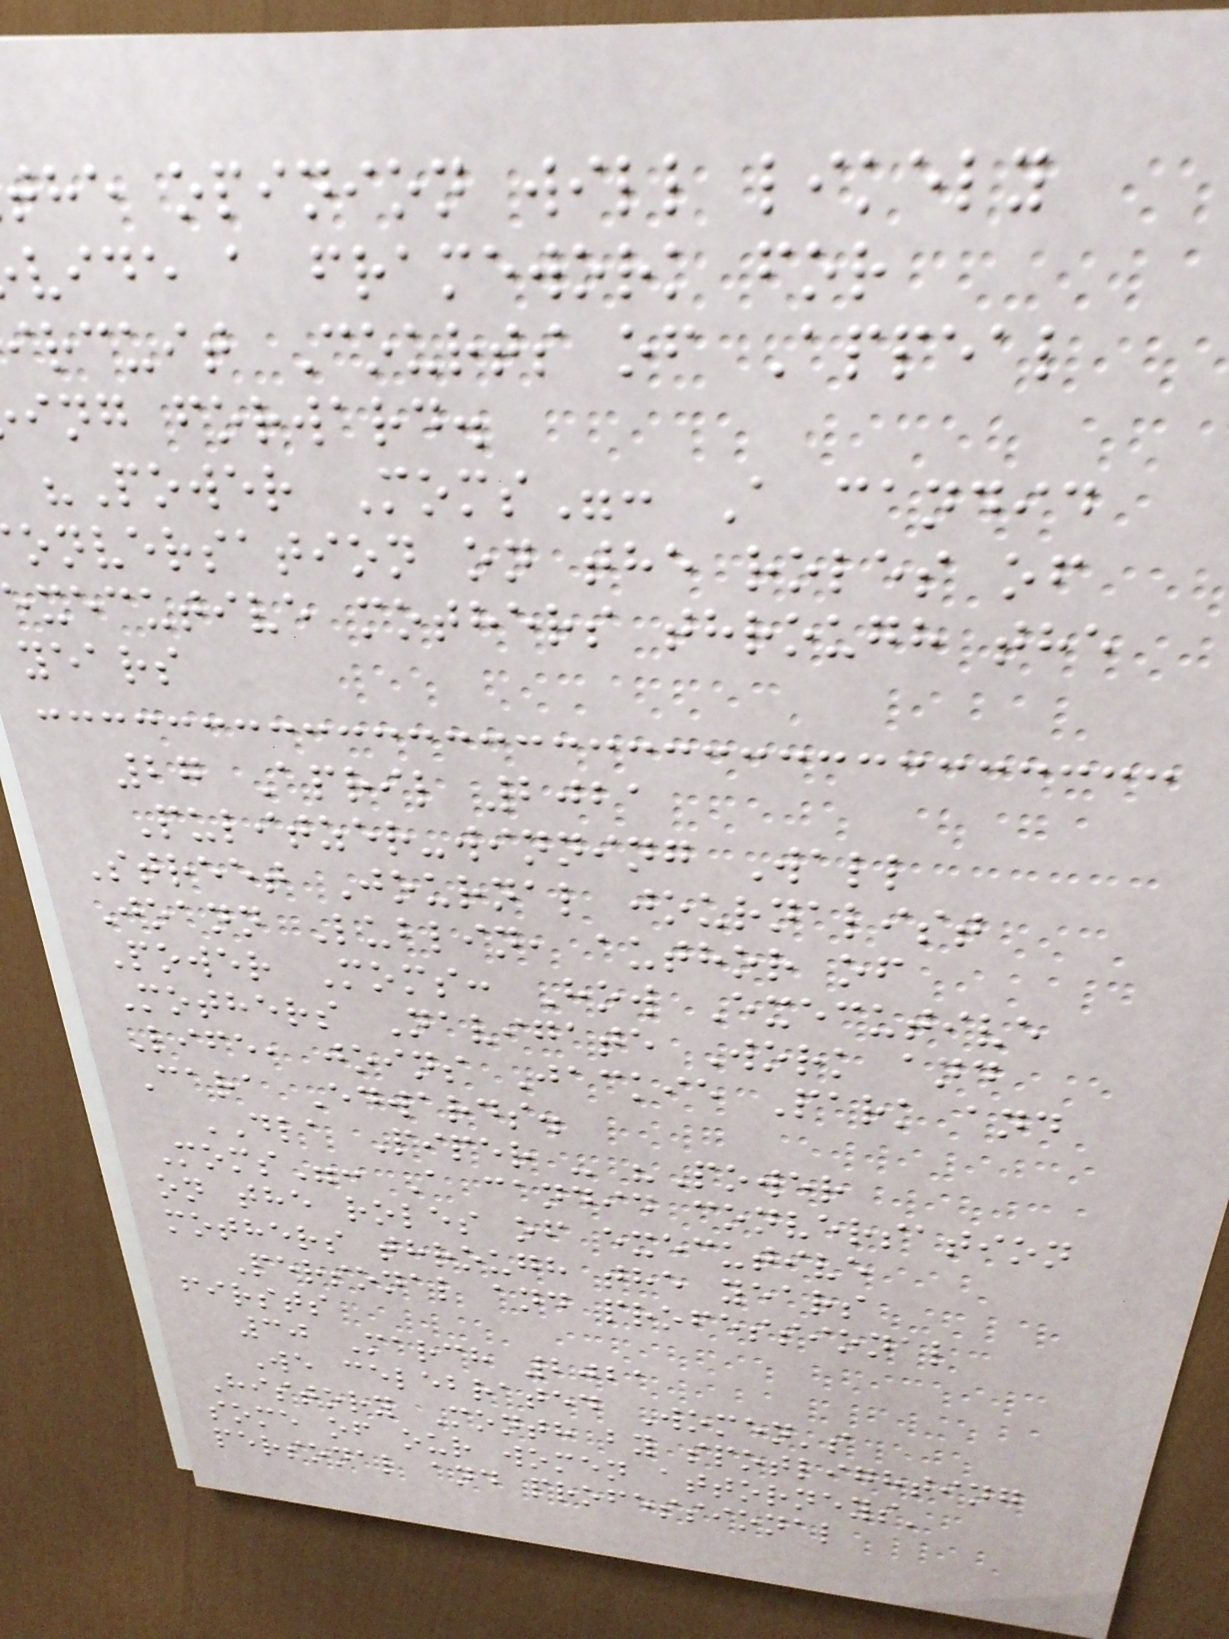the opinion will likely
vide a framework for
ircuit Courts of Appeal
ing forward.
"Power Moms": A candid
onversation on the roles of
executive mothers through the
years
27 April 2021
Pulitzer-winning Wall
Street Journal journalist
Joann Lublin, author of
Power Moms: How Executive
Mothers Navigate Work and
Life, joins Jackie Park and
Cara Edwards.
DLA Piper - "Power
Moms": A candid conversation
on the roles of executive
mothers through the years
Personal and professional
firsts
30 March 2021
We celebrated Women's
History Month by spotlighting
some of our women attorneys'
personal and professional
